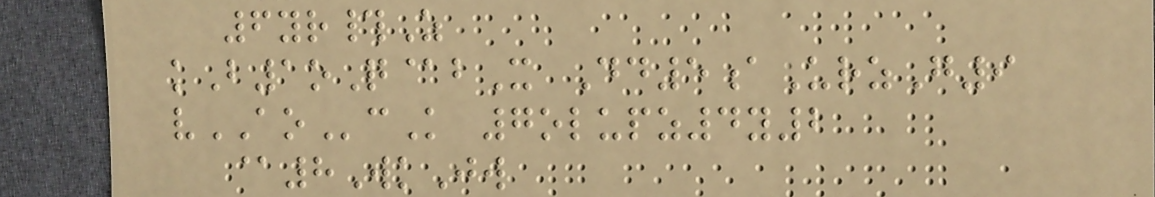6yr#Z
kB1oQ@bX Dd5aUrzG9
vAOcK 7olupz4y2
@8WkJw
